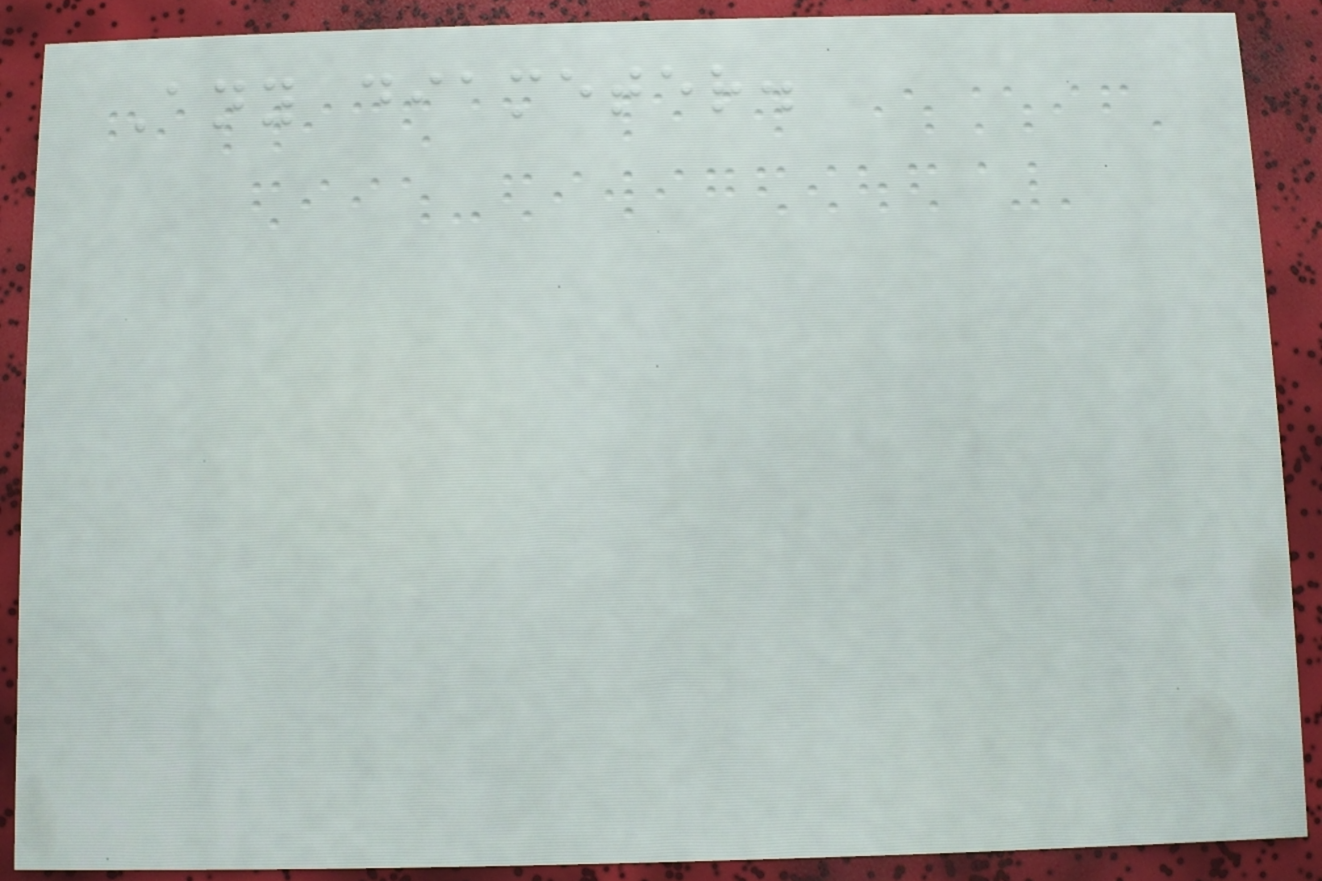Any diameter.
